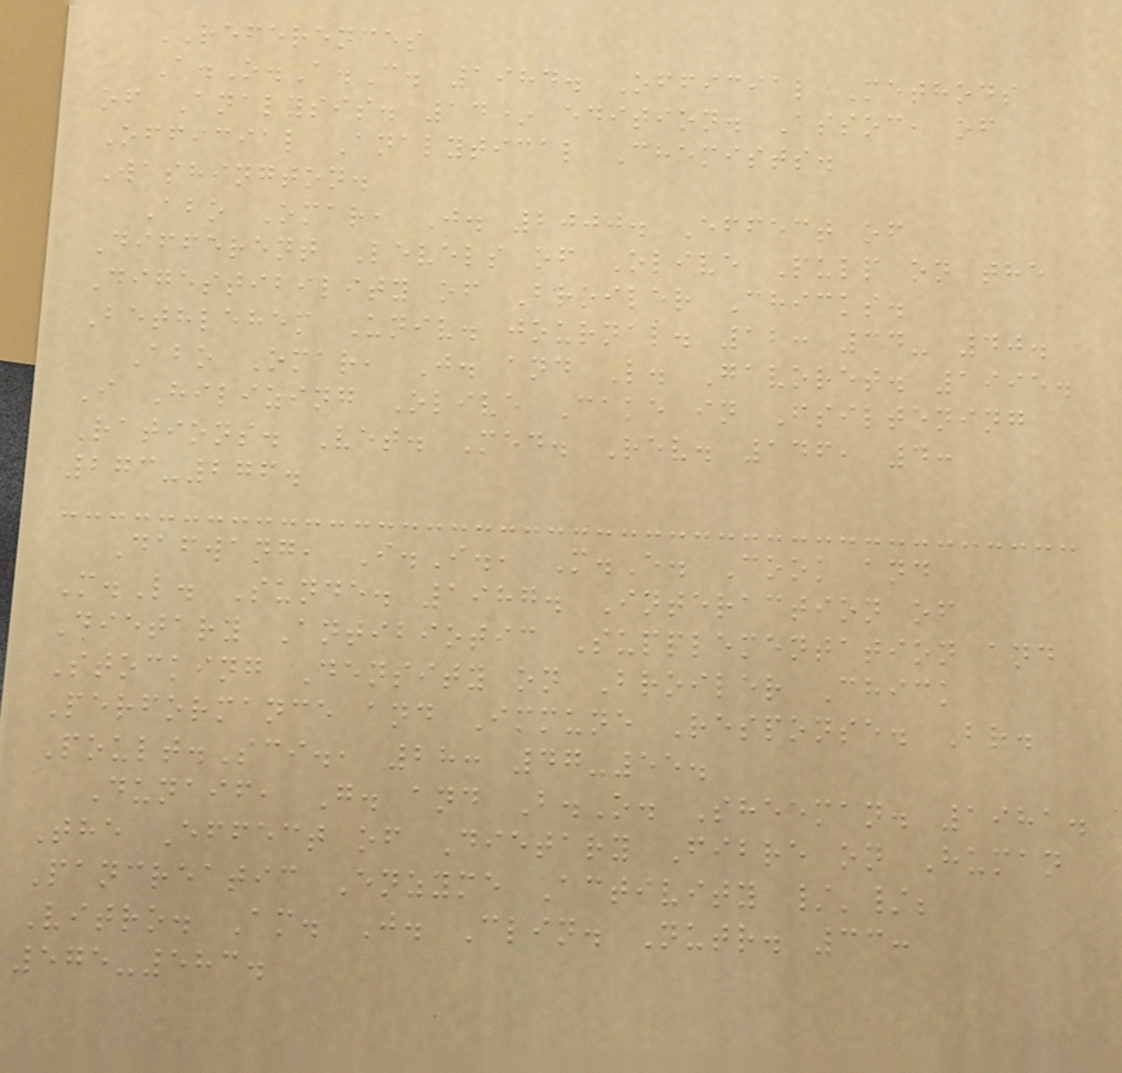REFERENCES
A.O.A.C. 1984. Official Methods
of Analysis. 14* edition. Assoc, of
Official Analytical Chemists.
Washington.
Abo Omar, J. 2000. Effect of
Different Levels of Olive Pulp on the
Digestibility of Broiler Chicks.
Bethlehem Univ. journal. 12: 34- 40.
Abo Omar, J. and L. Gavoret. 1995.
I Hilizing Olive Cake in Fsiltening
Rations. Vet. Med. Rev. 146, 4:
273-276.
Dafwang, I.I., M.E. Cook and
M.L. Sunde. 1987. Interaction of
Dietary Antibiotic Supplementation and
Stocking Density on Broiler Chick
Performance and Immune Response. Br.
Poult.Sci., 28: 47-55.
Dunaif, G. and B.O. Sheeman. 1981.
The Effect of Dietary Fibre on Human
Pancreatic Enzyme Activity /'/;
Vitro. Am. J. Clin. Nutr. 33:
575-583.
